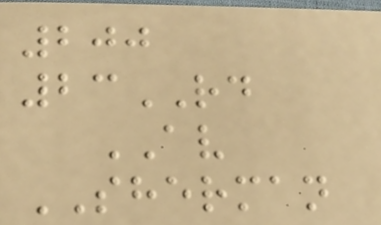200
23RD
AV
SHERMAN
